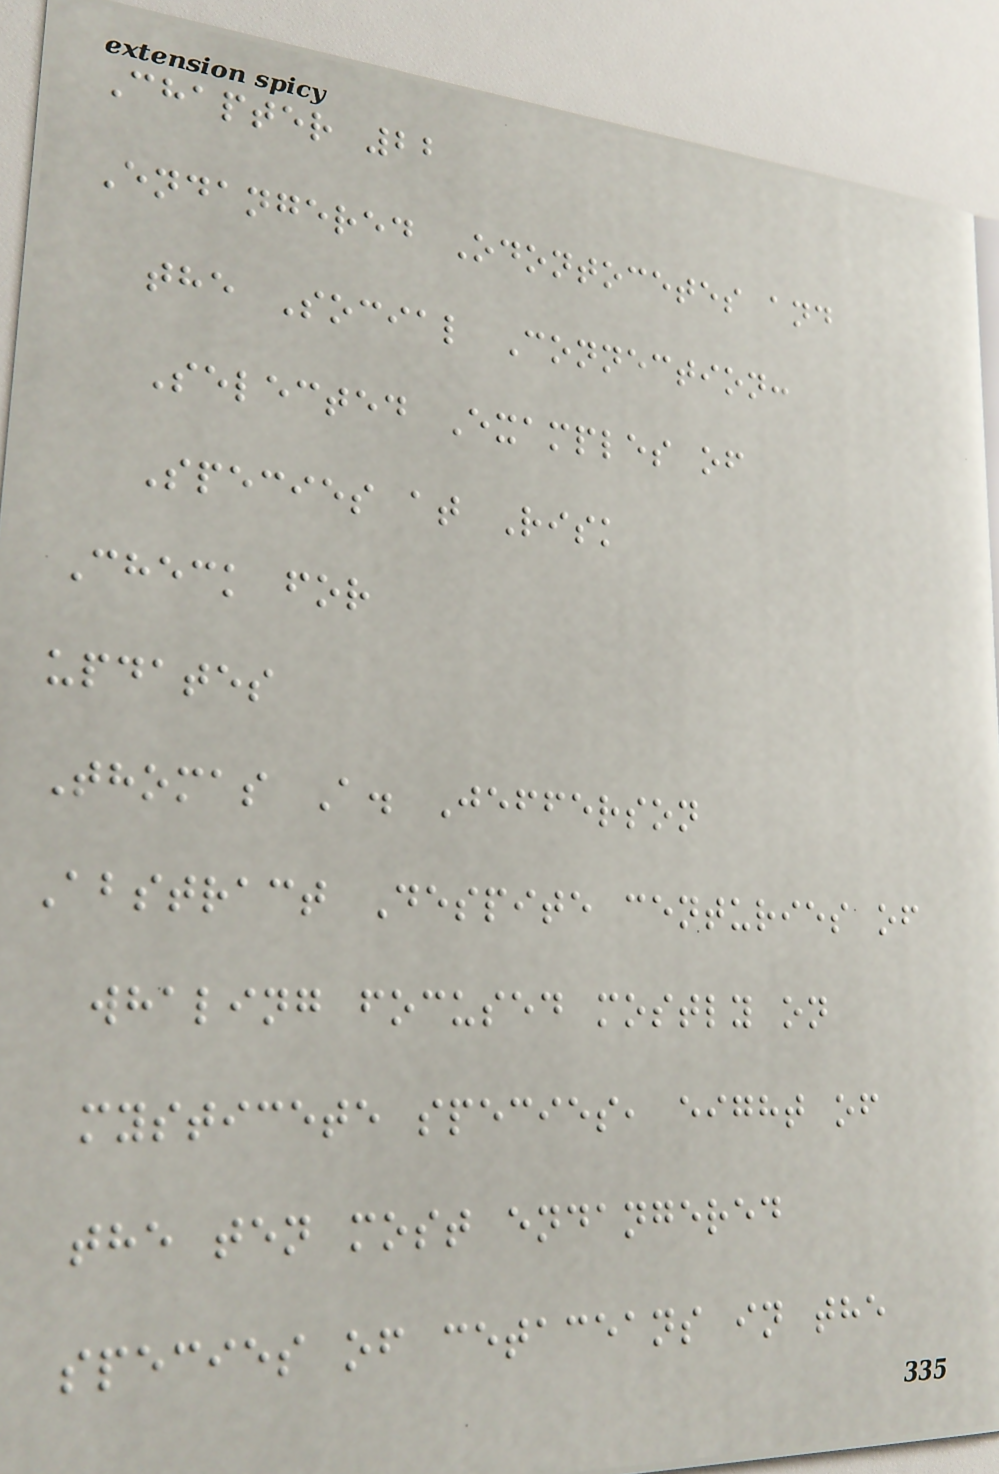Chapter 22
Endangered Odontocetes and
the Social Connection:
Selected Examples of
Species at Risk
Check for
updates
Thomas A. Jefferson
Abstract Despite centuries of
whaling focused mostly on
mysticete species, eight of
the ten most endangered
species of cetaceans in the
